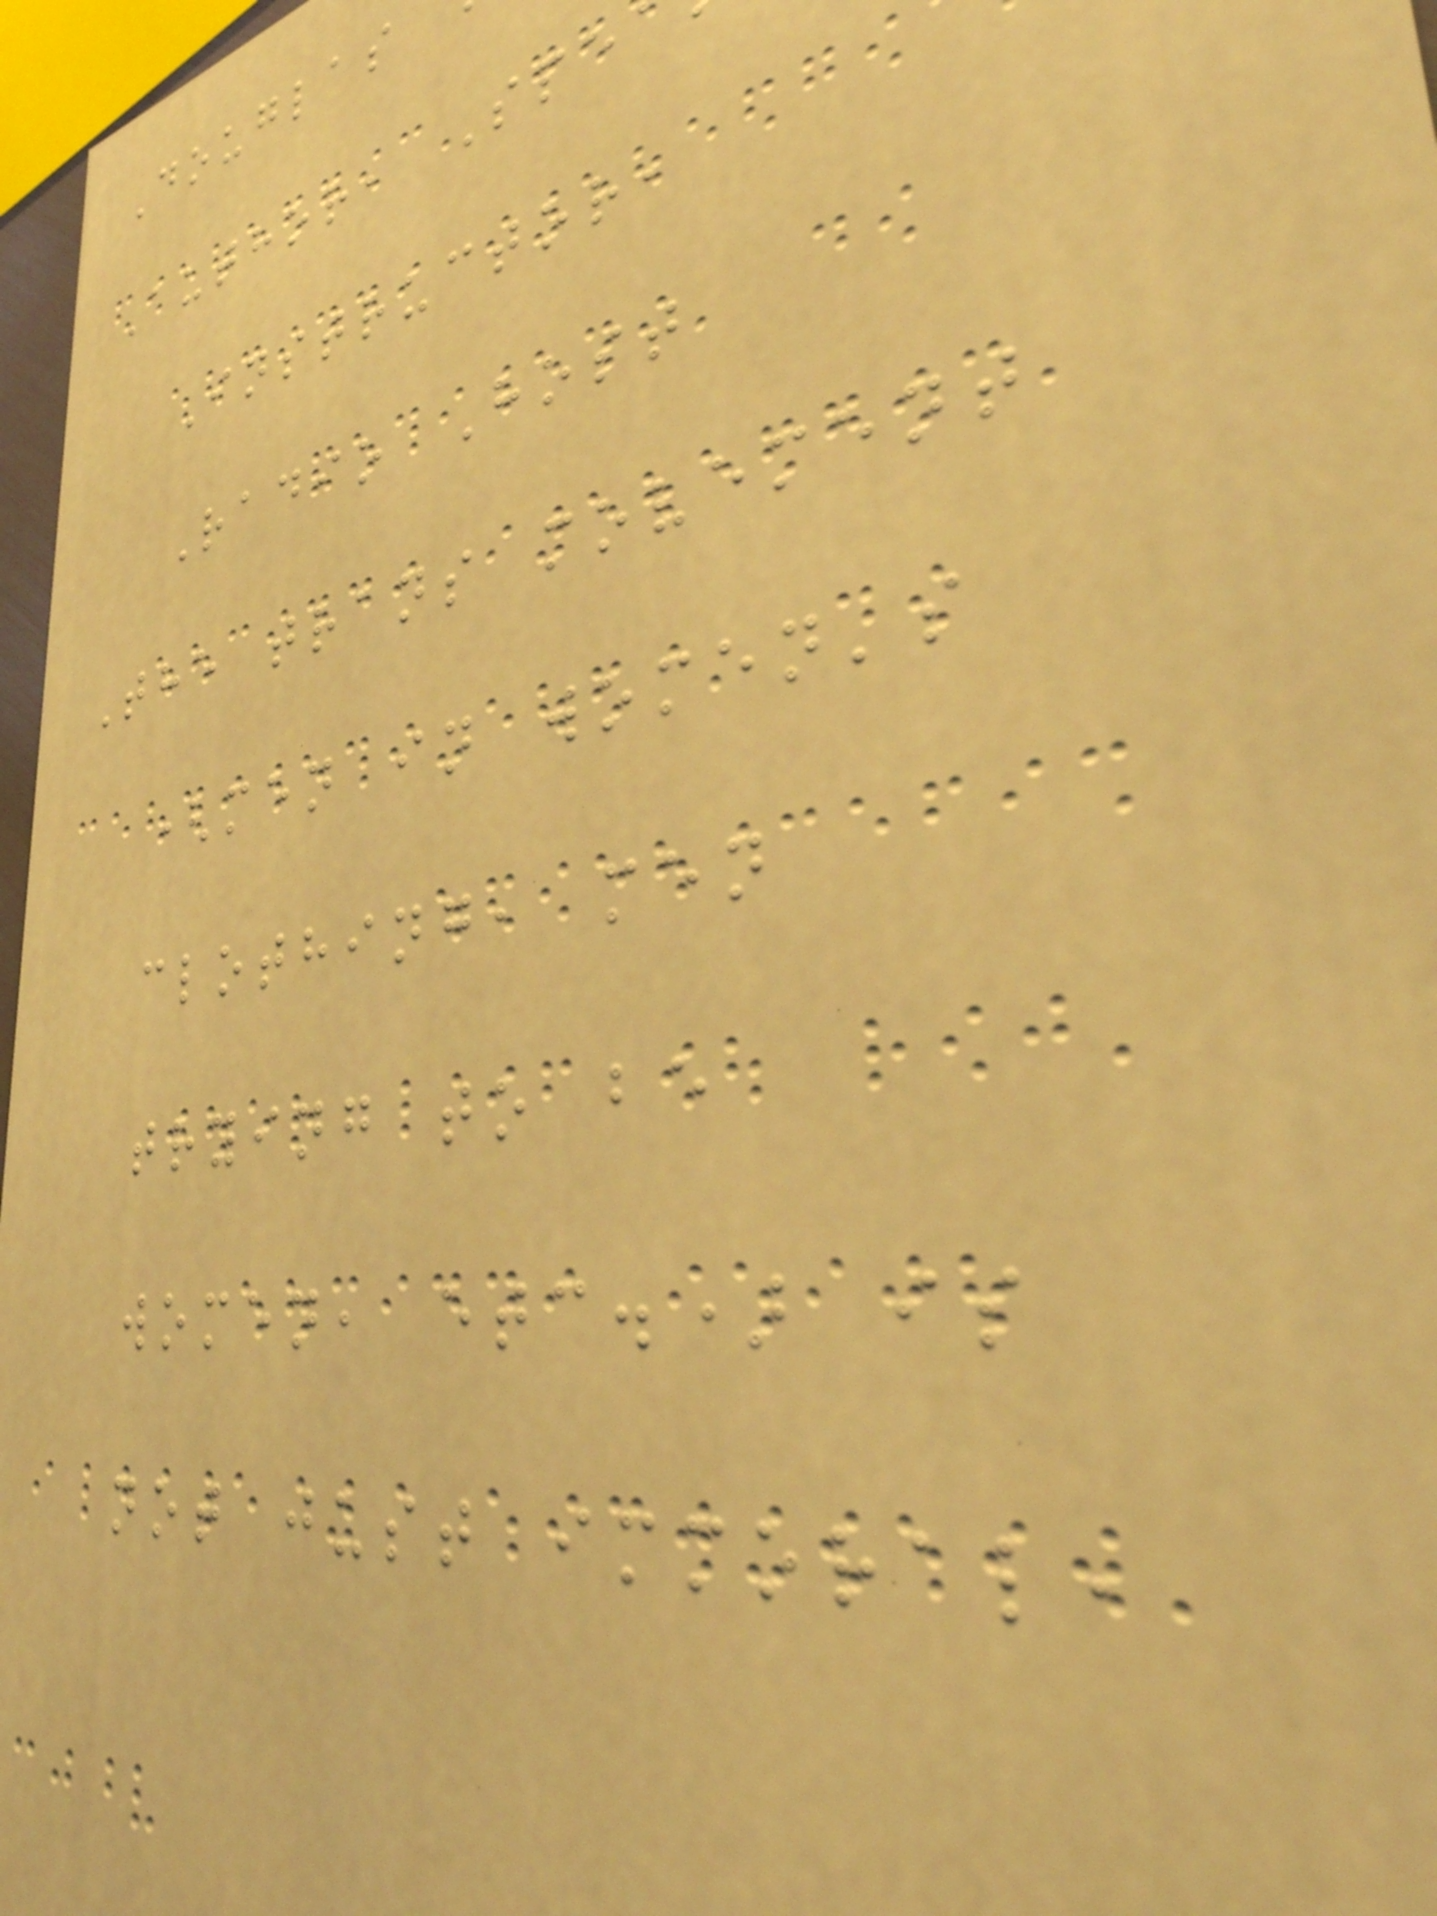Douglas
Author, Spe
Instructor,
Radio Host
The trans movement
(men in women's
clothing, men
trying to be
women, etc.) is
not just immoral,
